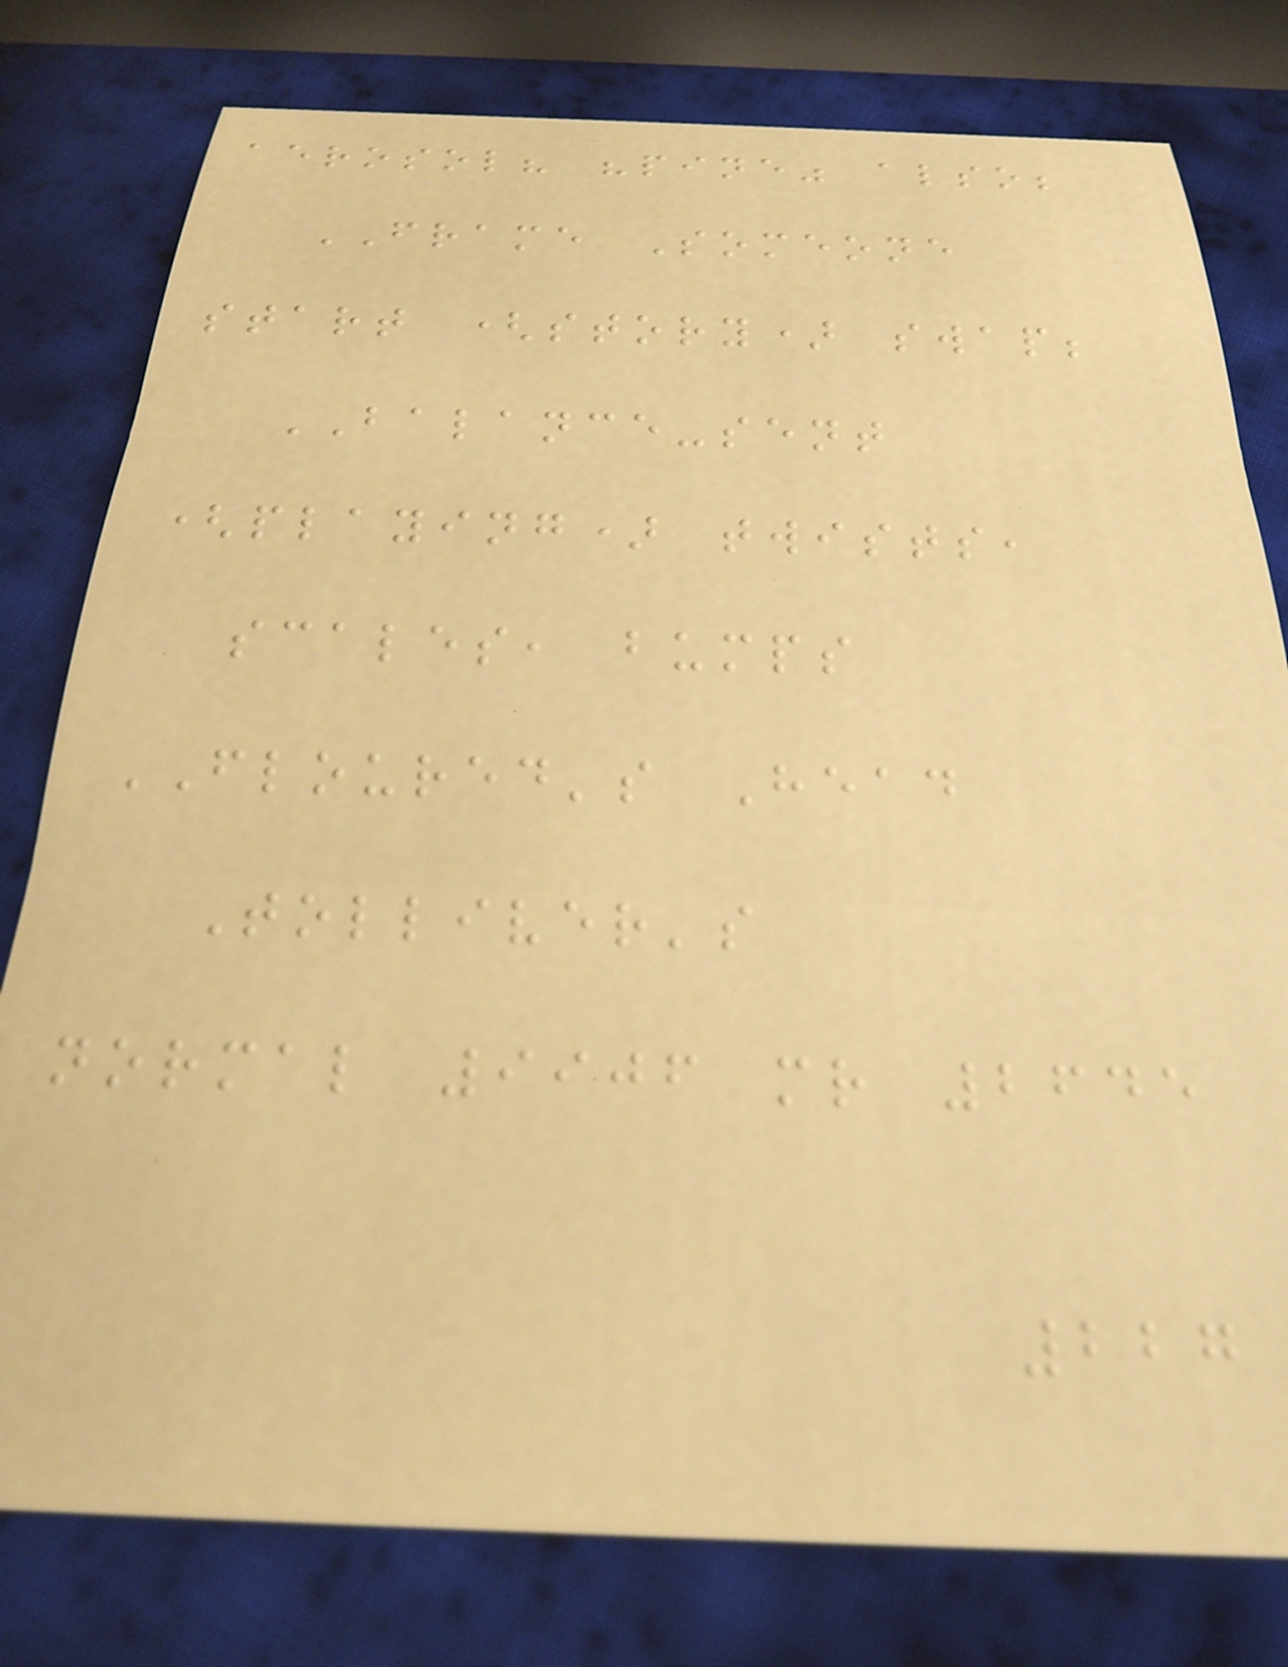aerosol? "pine" also;
FRAME Someone
start (story) swap;
BALANCE-sent
(playing) twists,
scales, bumps
FLOURED's Head
Tolliver's
normal 9906 mr 2645
227
